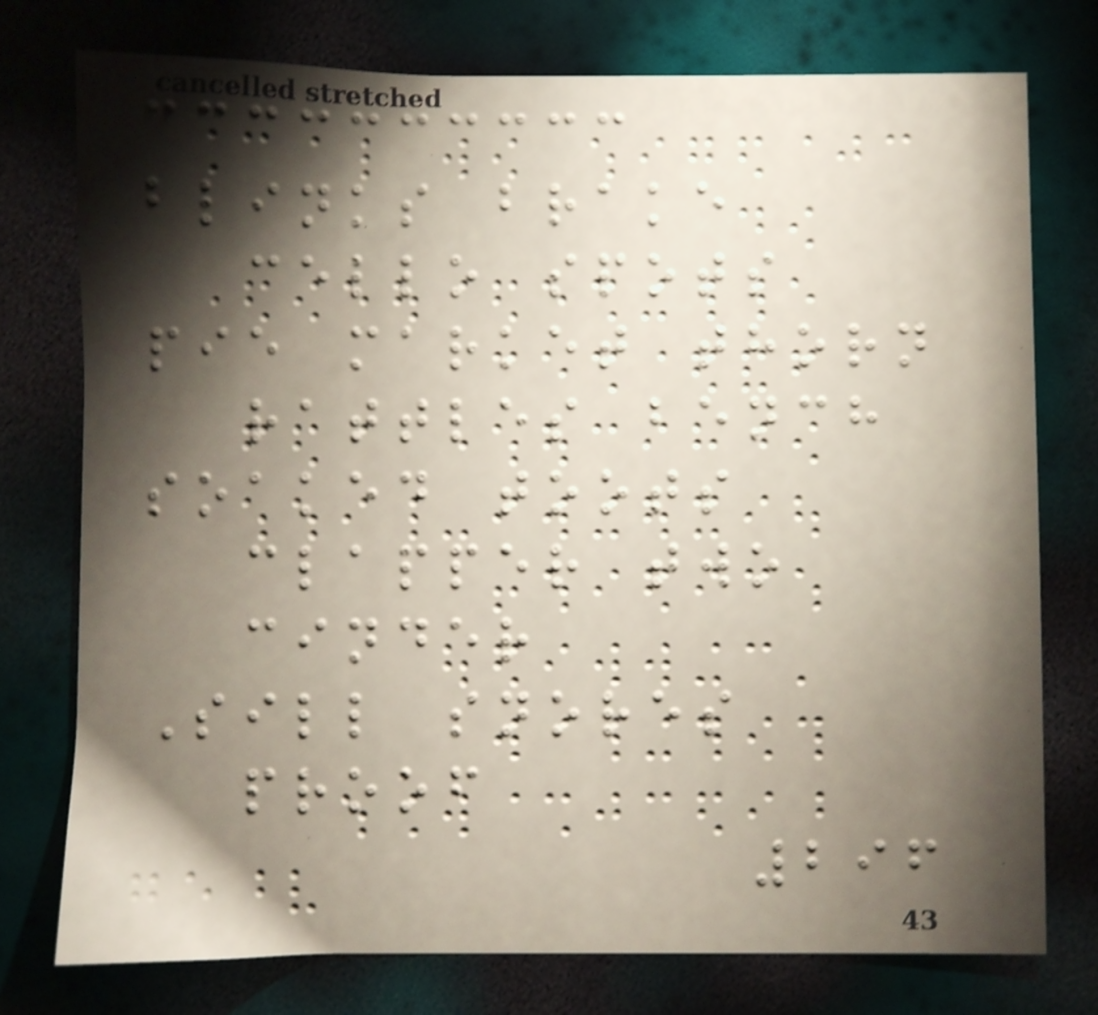blinks brake
cello spots
pie market thorn
rattles bench
soaked toots
clapper two
cinder
Sill snores
proof
296
